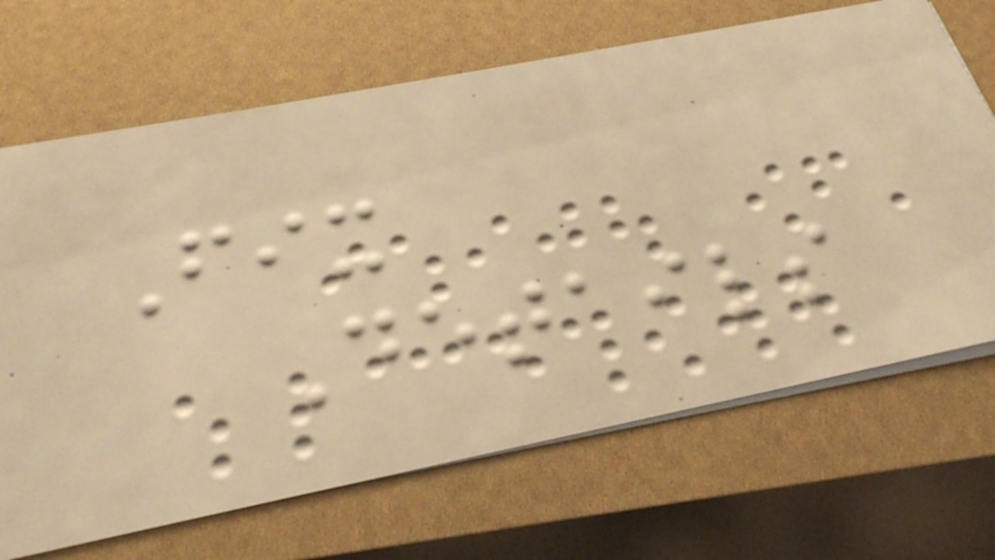Fix
Details
